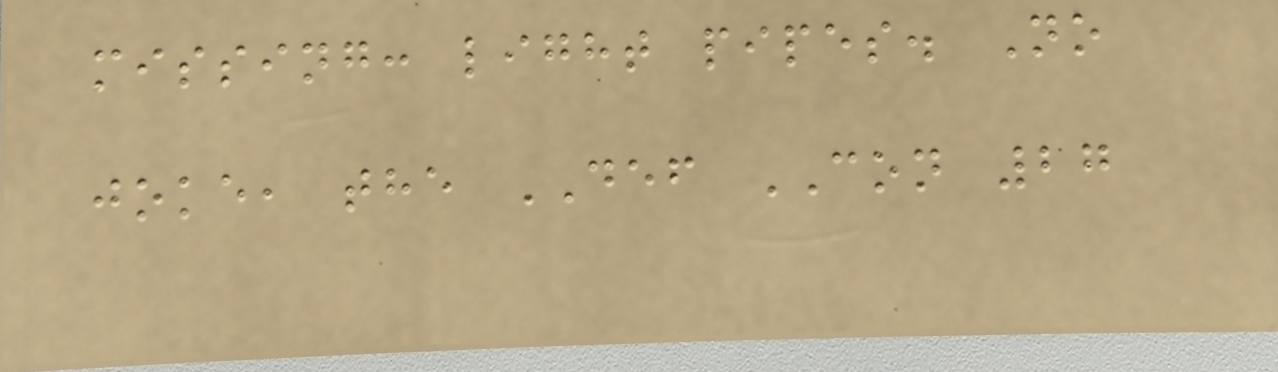missing: light pipes. No
joke, the DEF CON 27
